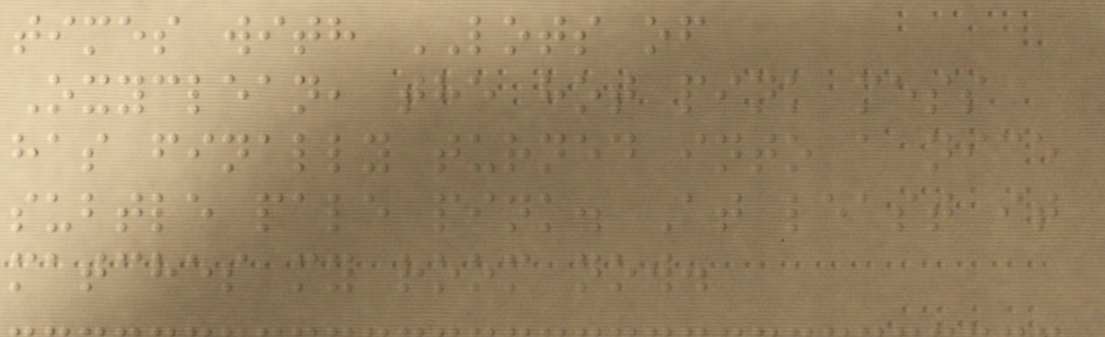times with LOTS of
Oxyclean, the hot pink mess
has finally turned into a nice
subtle pale pink. At least it
matches my room now.
